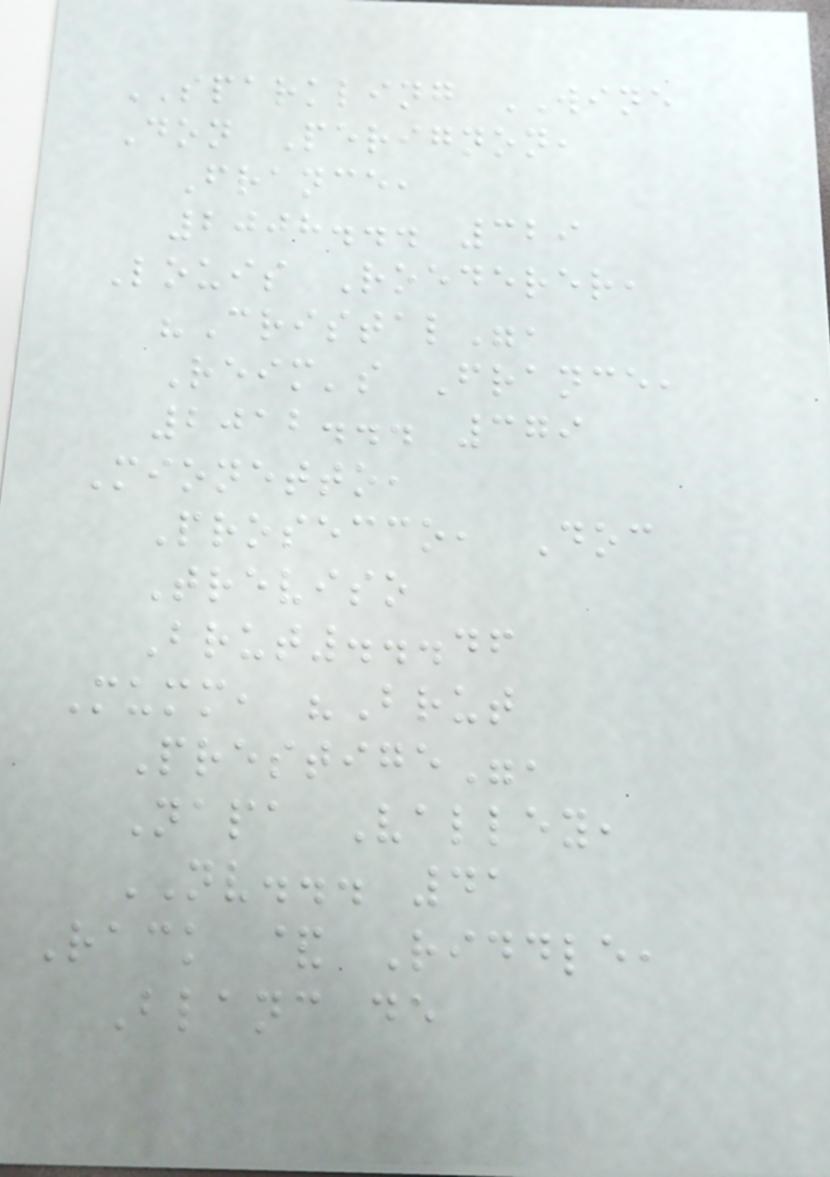SPARKLING WINE
Don Perignon,
France,
2008... 329
Louis Roederer,
"Cristal",
Reim's France,
2012... 379
Mionetto,
Prosecco, Doc
Treviso
Brut...46
Mumm, "Brut
Prestige",
Napa Valley,
NV... 41
Rack & Riddle,
Blanc de
